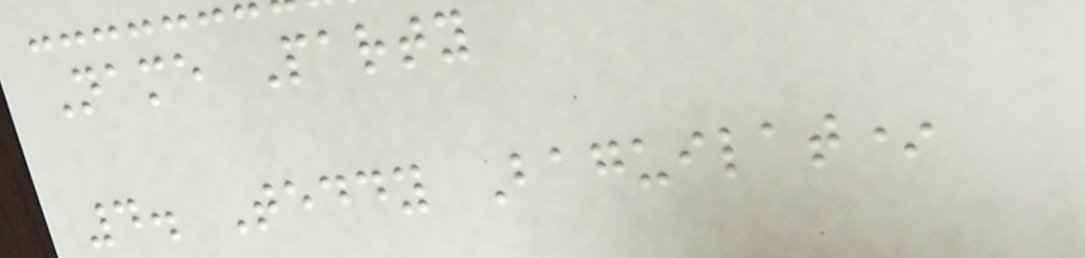Name Party
4. Teddy Baguilat*
